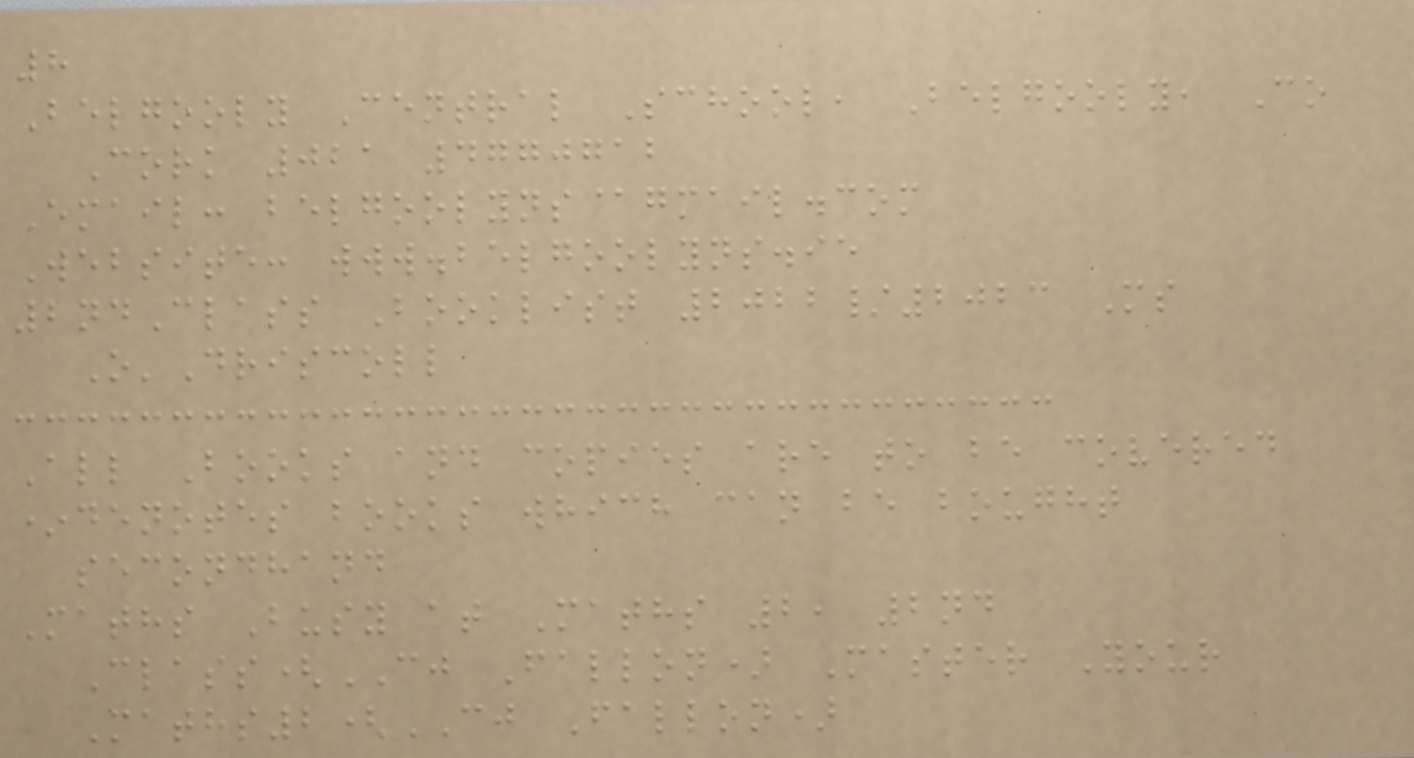8
Belgooly Central School, Belgooly, Co
Cork 021 4770712
Email: belgoolyns@gmail.com
Website: www.belgoolyns.ie
2ndClass Booklist 2022/2023 Ms
O'Driscoll
All Books and copies are to be covered
*denotes books which can be bought
secondhand
Maths Busy at Maths 2, 2nd
Class(CJ Fallon) Master Your
Maths2(CJ Fallon)
